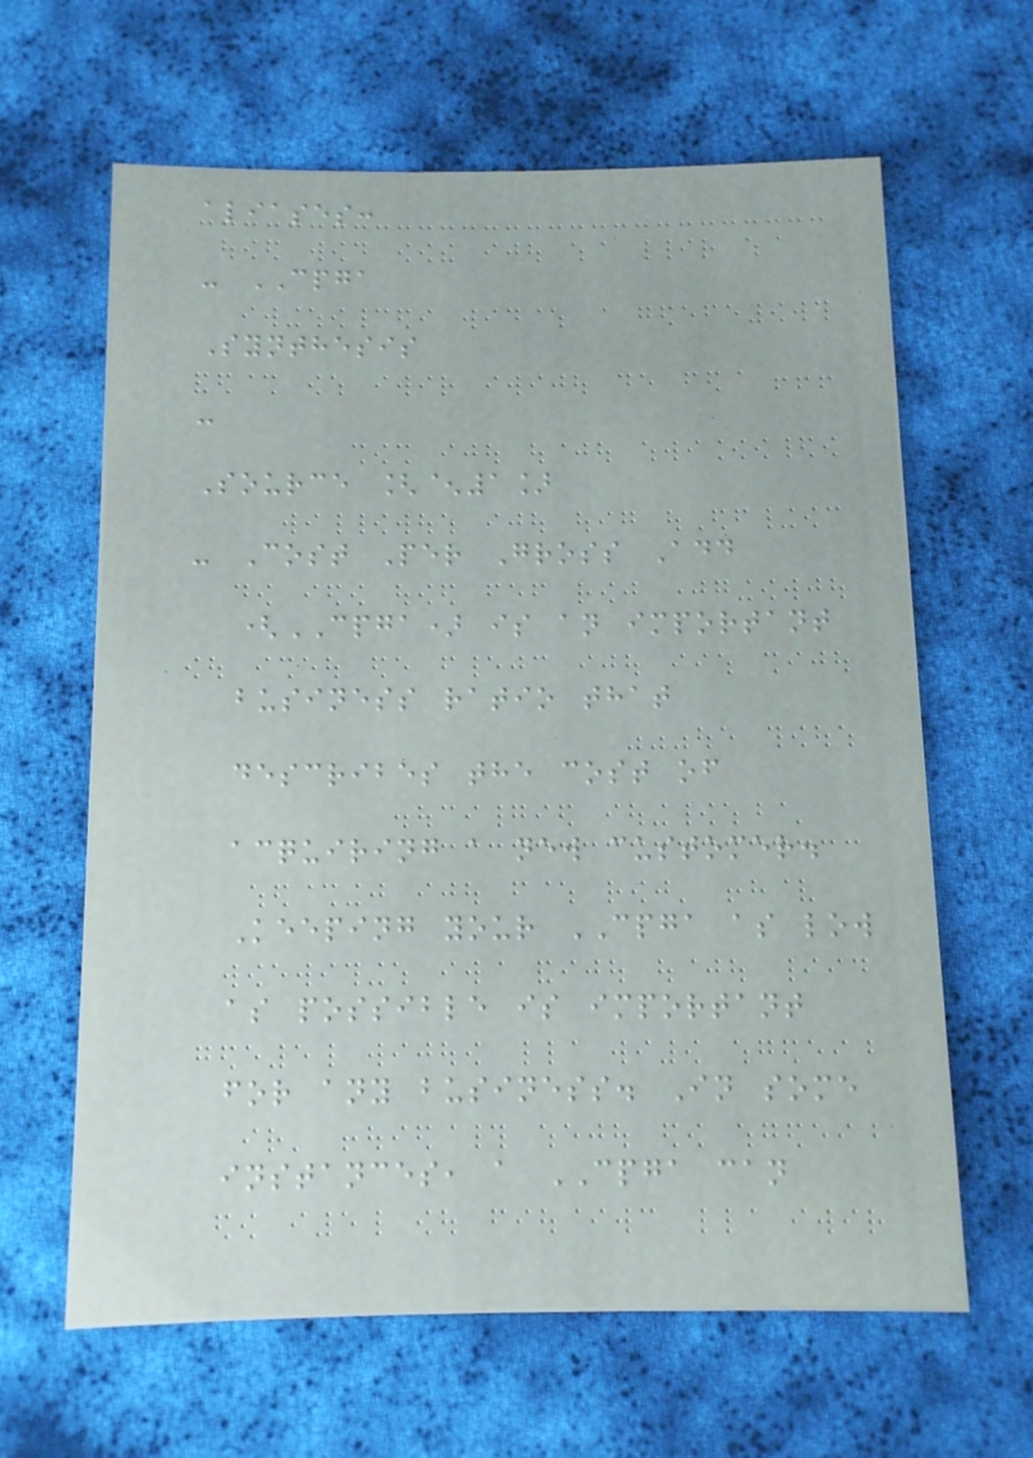aliases:
- CPGA
Synthesis
-
Source [^1]
- Cost Per Gross Add
(CPGA) is an important
business ratio that
describes the cost of
acquiring a new customer.
Keeping your CPGA as low
as possible is important
for any business. In some
instances, a CPGA can
